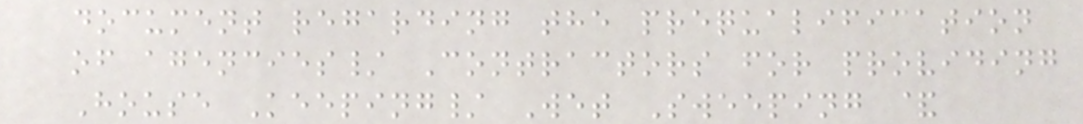document regarding the prequalification
of agencies/ Contractors for providing
House Keeping/ Wet Sweeping &
